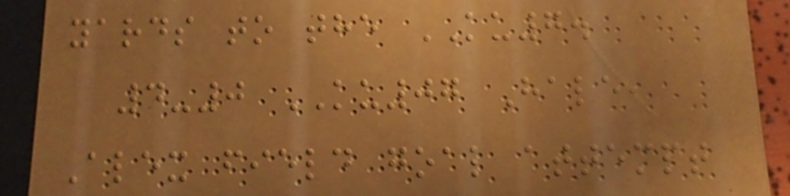yards to the KU7.
4-0 KU07 Hale,
Alex field goal attempt
